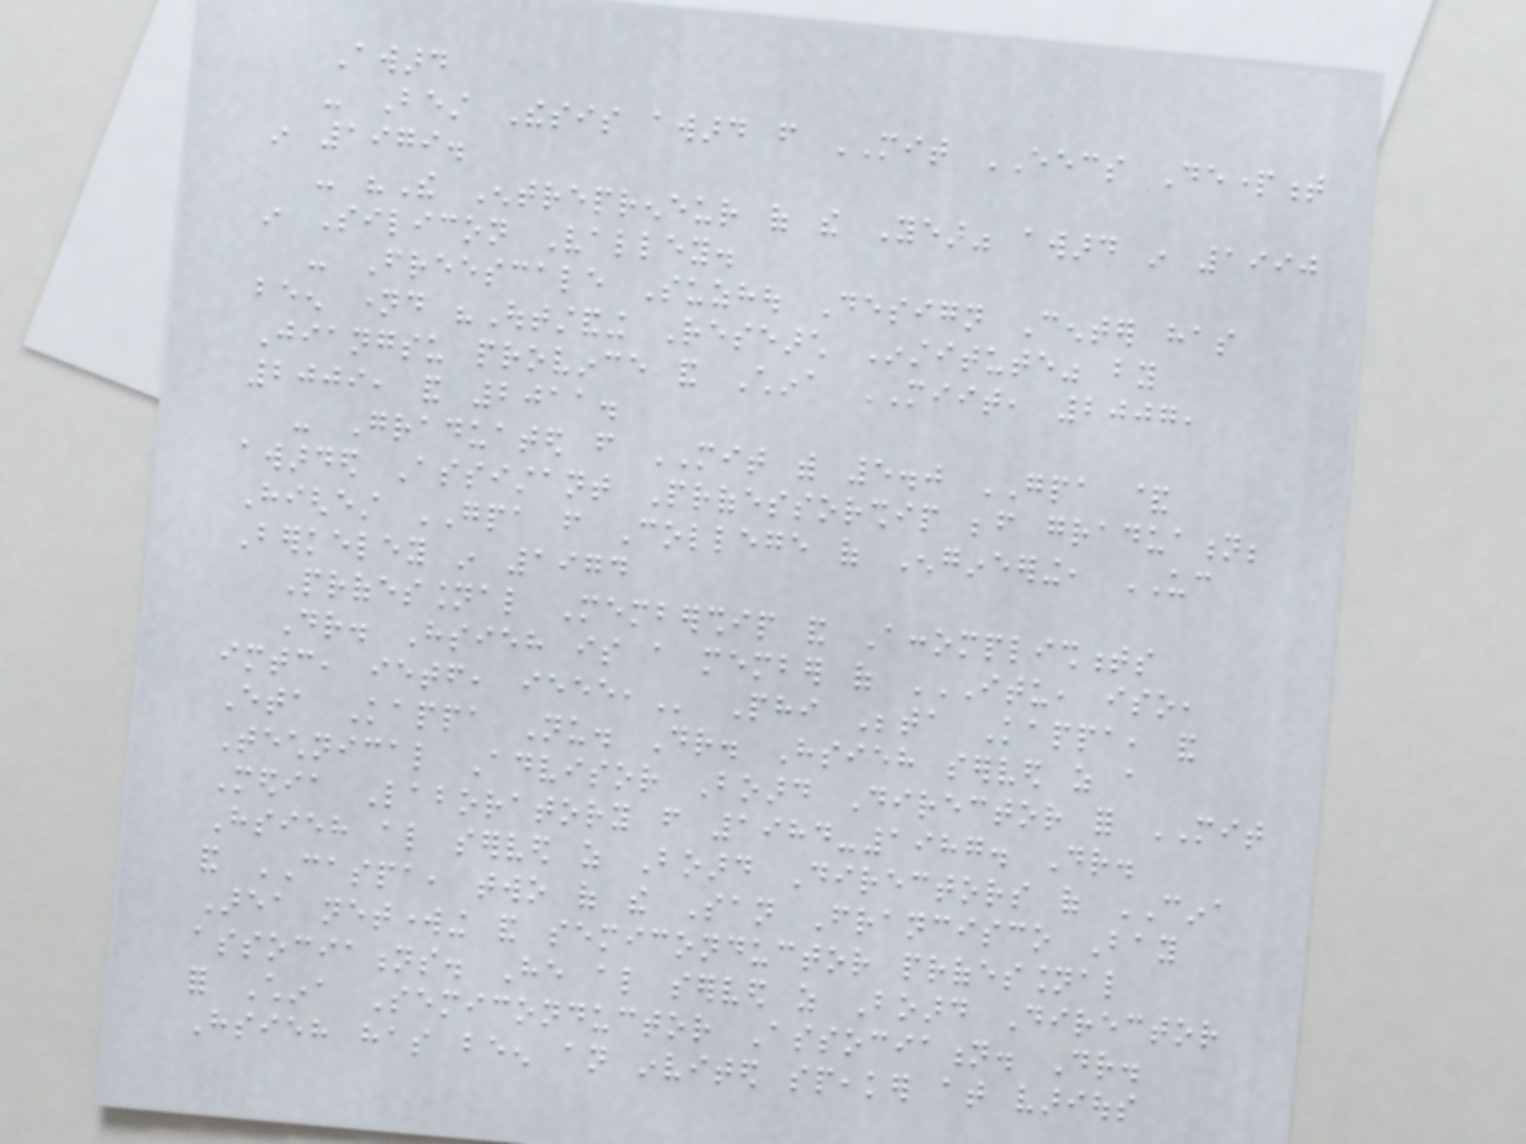Award
- Best Thesis award from MIT EECS Department
in 1979.
- "The Entrepreneur of the Year" award in 1990
in Silicon Valley.
- Freescale Suzhou Design Center has
been named "Outstanding Research Institute" by
Jiangsu province and China MIIT, 2007,
2009, and 2011.
- Graduated from MIT with 5.0 GPA &
awarded Assistant Professorship before graduation;
Highest GPA from College of Engineering, UC
Berkeley in 1974
Professional Membership and Accomplishments
Dr. Hsieh is a member of ITU, ISO,
IMTC, IETF, IEEE, Phi Beta Kappa, and
Eta Kappa Nu. Dr. Hsieh served as a
Technical Advisor Board Director for MIT
Media Laboratory from 1984-1987. Dr.
Hsieh also served as Board Directors of CINA
and CASPA, two of the San Francisco Bay
Area networking and semiconductor professional
associations. He also served as Board Director
for China Semiconductor Association. Dr.
Hsieh has been an invited speaker at various
